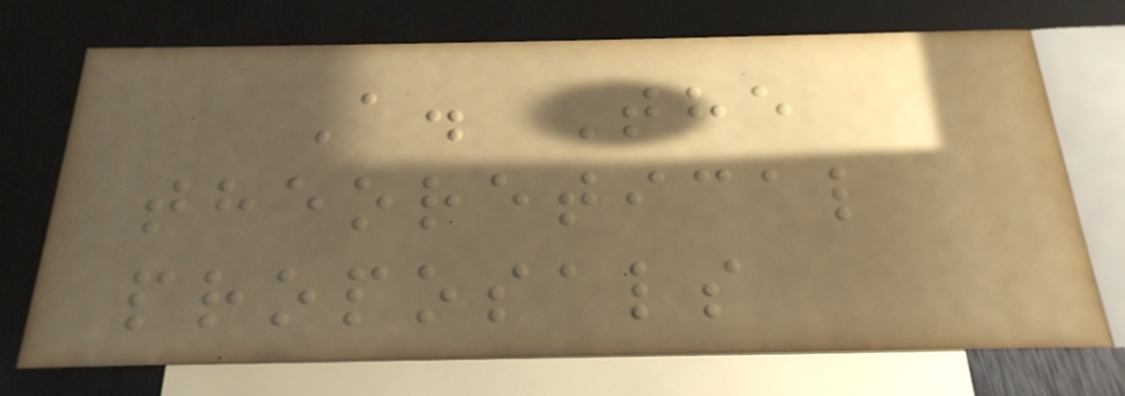A. The
theoretical
proposals
